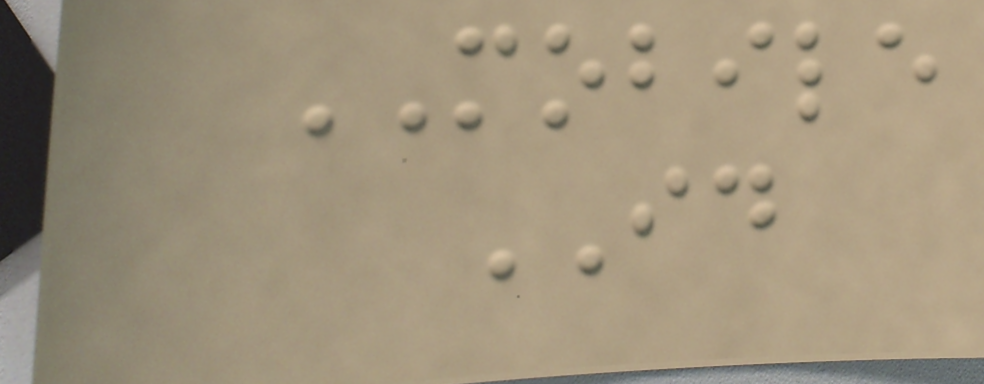MOBILE
ID
